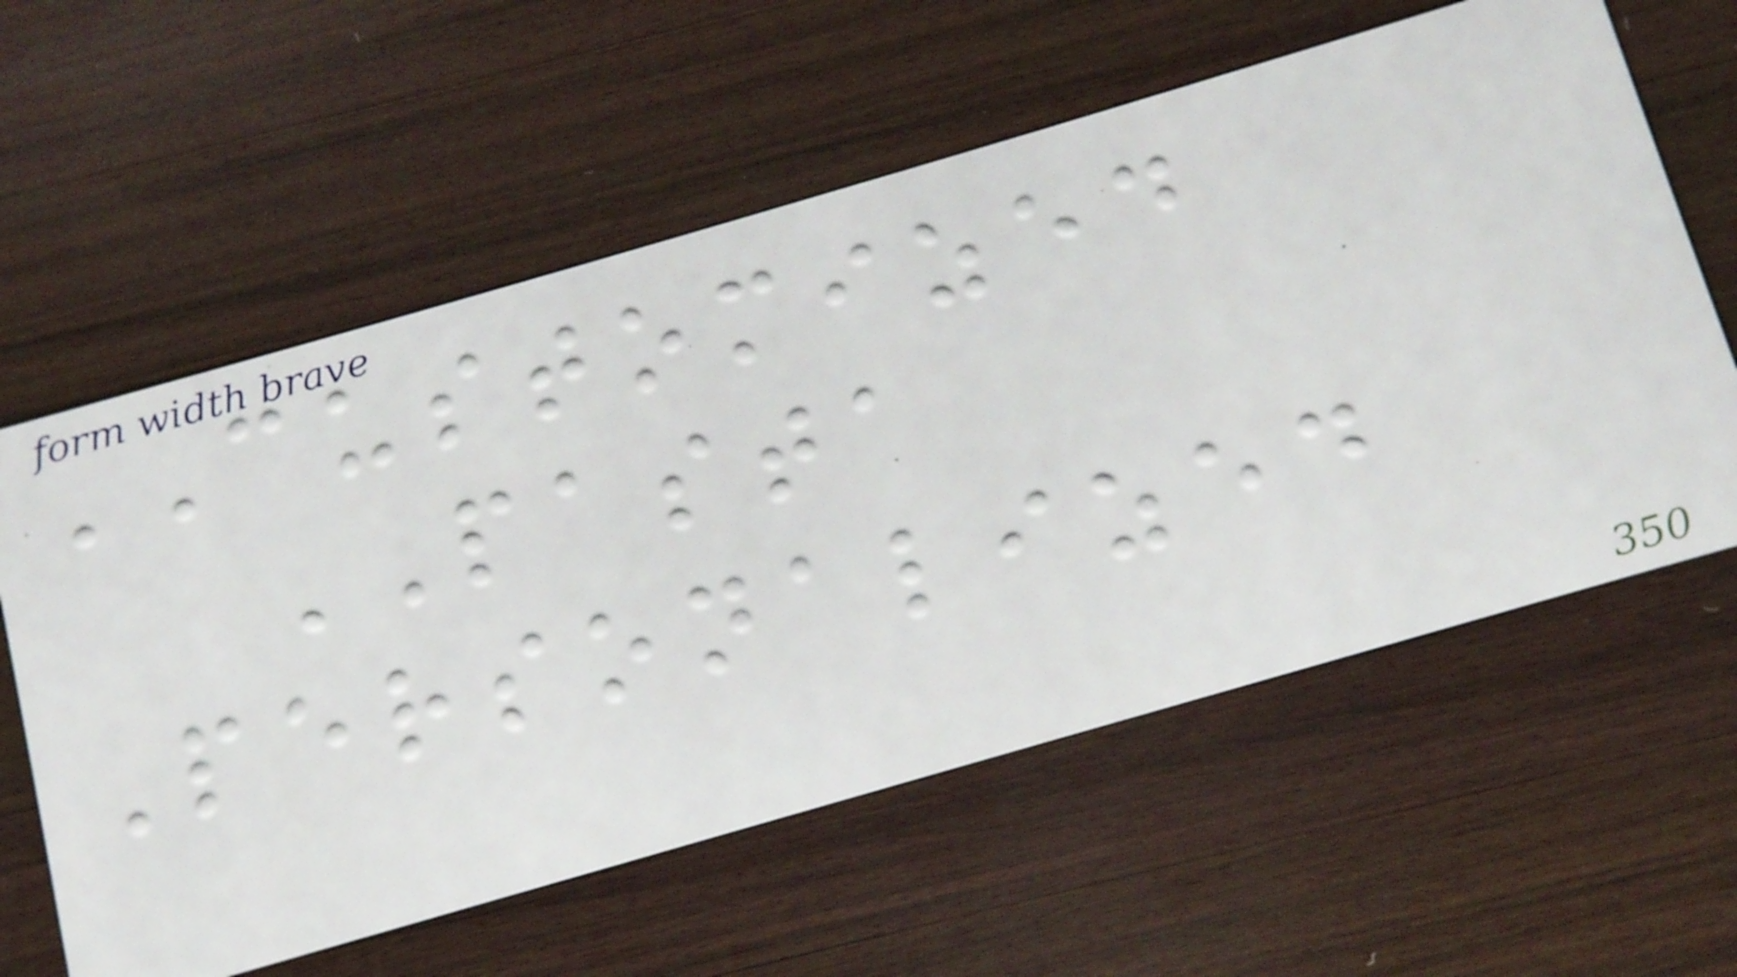CUSTOMIZED
PASTA
Personalized
